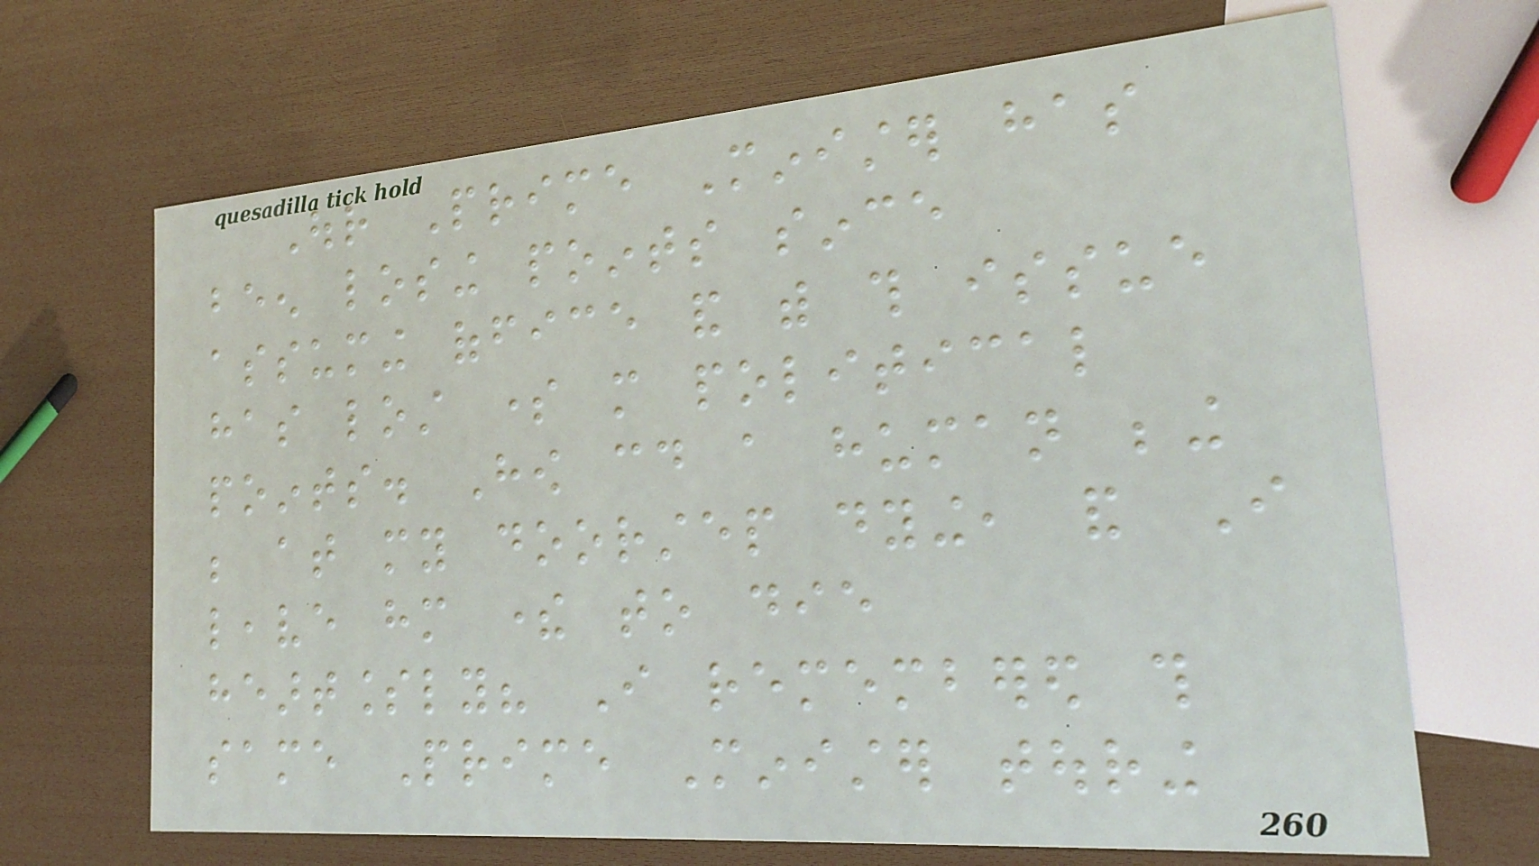Our Prime Minister has
been losing points since
assuming office and with this issue
has lost some more political
points. How could a human being
be at my doorstep dying, and I
leave him there to die
heartlessly? I remembered this
same Prime Minister touring
